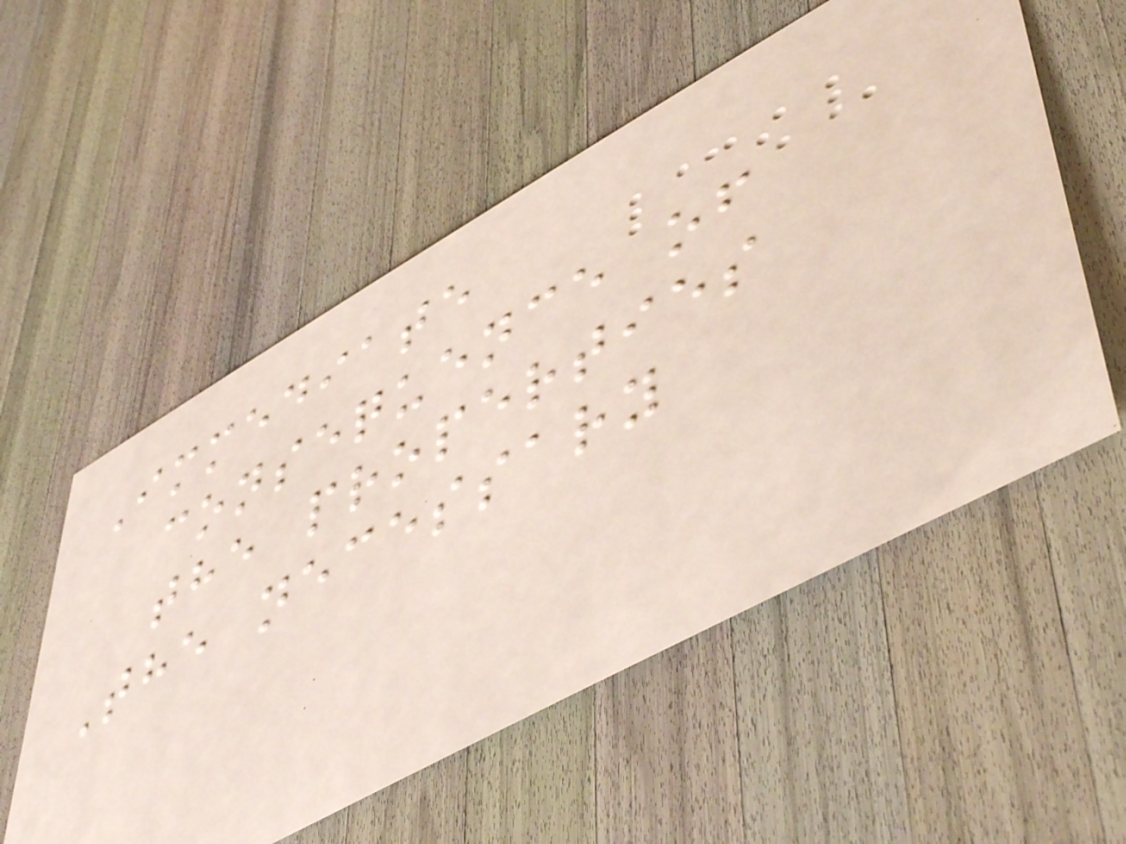Immediate
consequence of
the properties
The necessary
